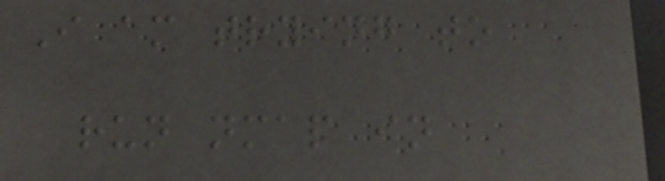I am trying to
run nmap in
